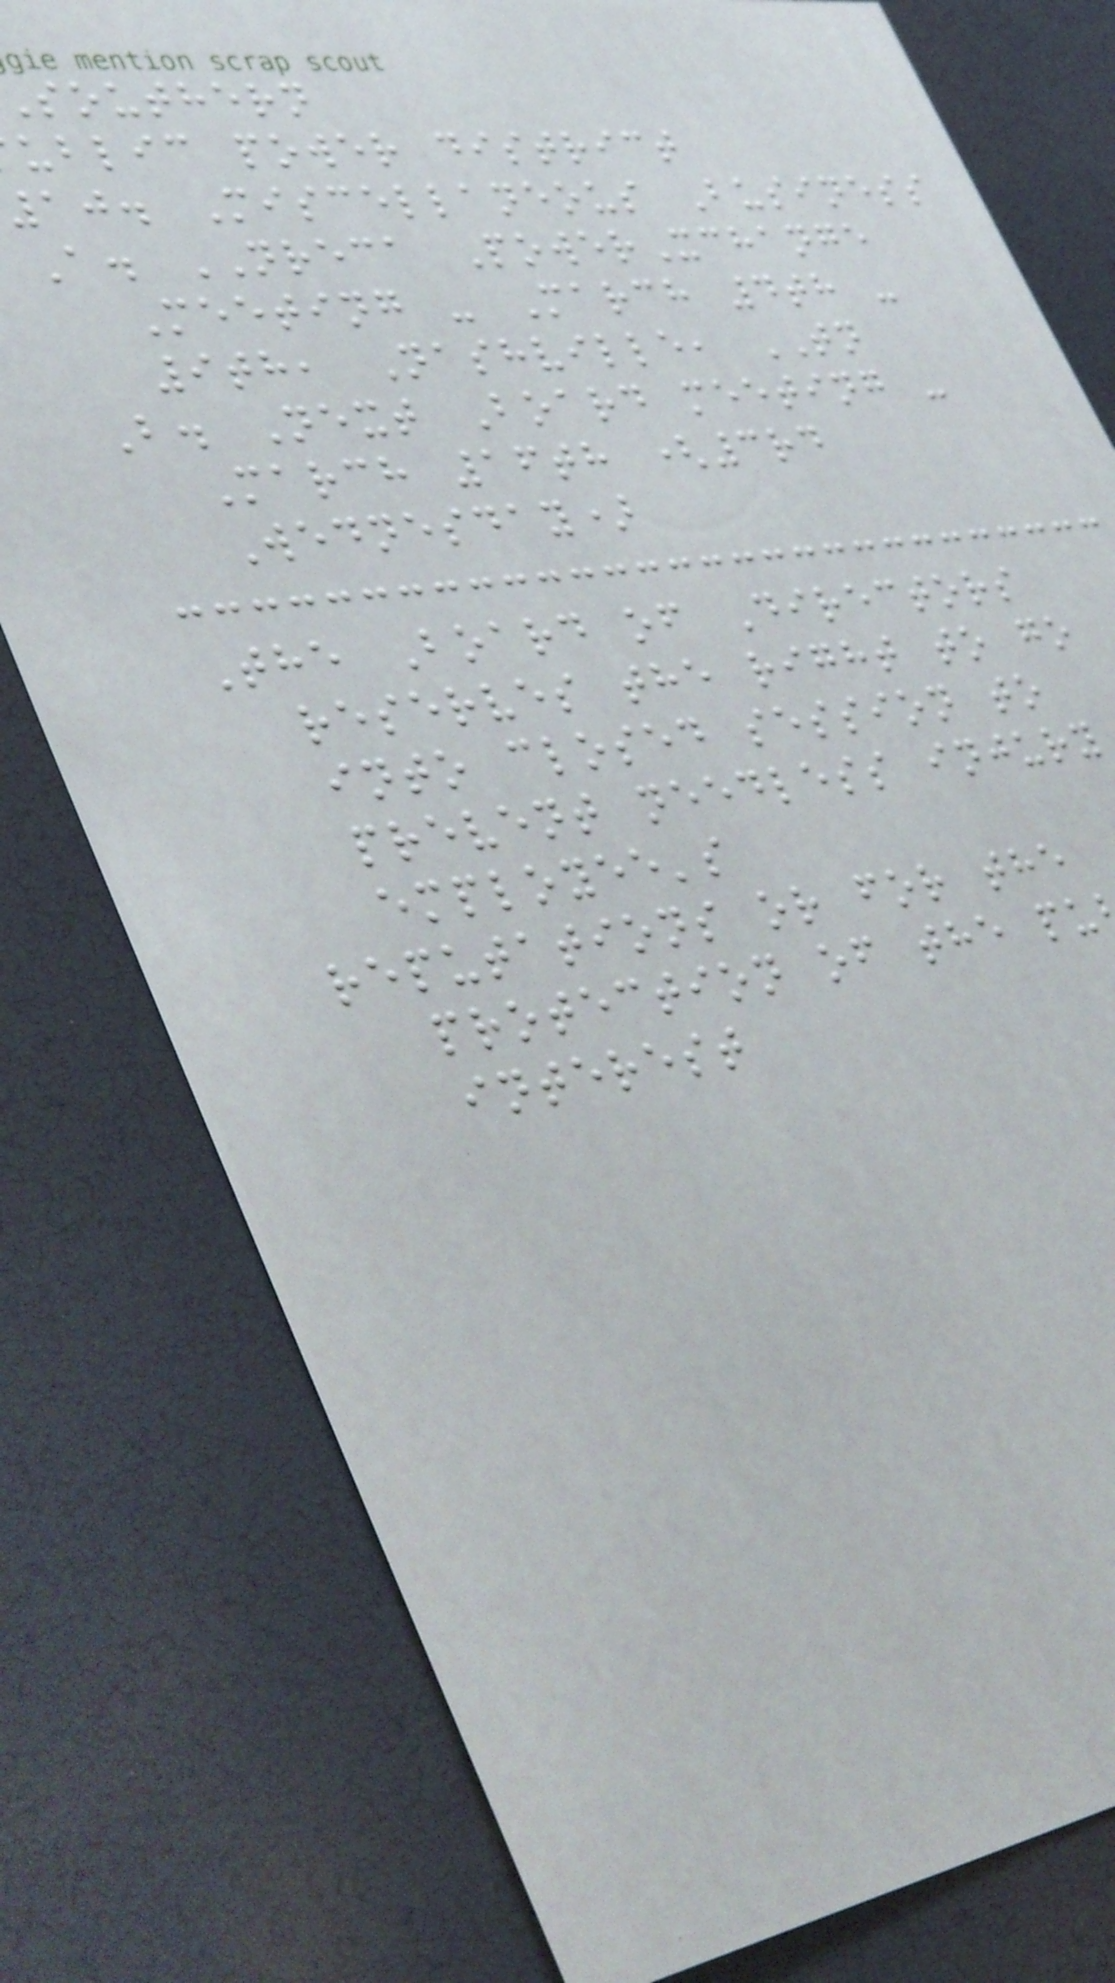southern
ublic power district
10. Miscellaneous Business
A. NRECA PowerXchange
Meeting - March 4th -
9th, Nashville, TN
B. Next Board meeting -
March 16th (3rd
Wednesday)
The Board of Directors
reserves the right to go
into closed session to
prevent needless injury
employee's
reputations or for the
protection of the pu
interest
